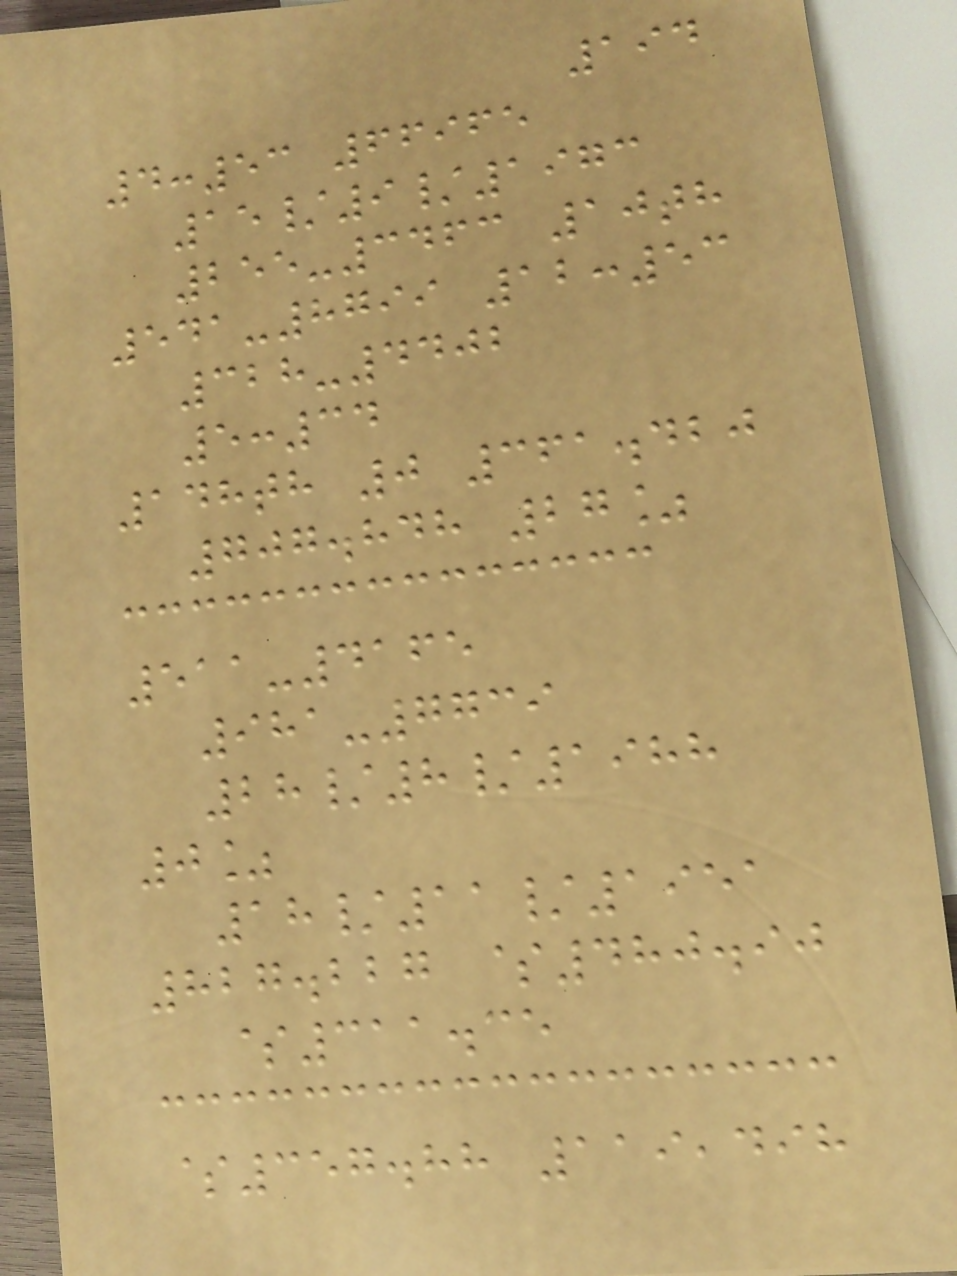194
4:53 66965
15/9/1973
255-3463 10th
541-8799 12:53
328-4402
5:34
148th 0 361.420
707.848 27%
511-4165
981-7739
28/8/1988
0%
18/11/1951
827.227 $480.90
$311.35
$357.88 119,498
